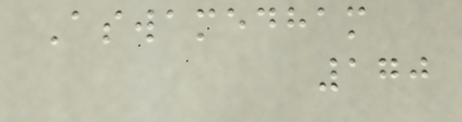Aswamedham
170
